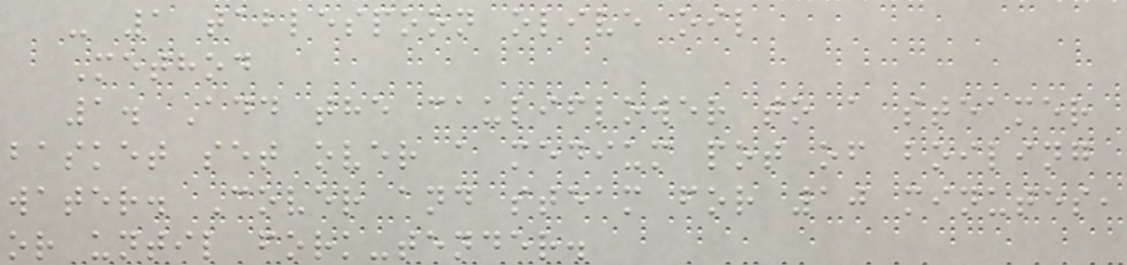- 1 tablespoon olive oil
Method
1. Add the cauliflower to a steamer
basket set over a medium pot of boiling
water. Cover and steam for 10 minutes,
or until fork-tender.
